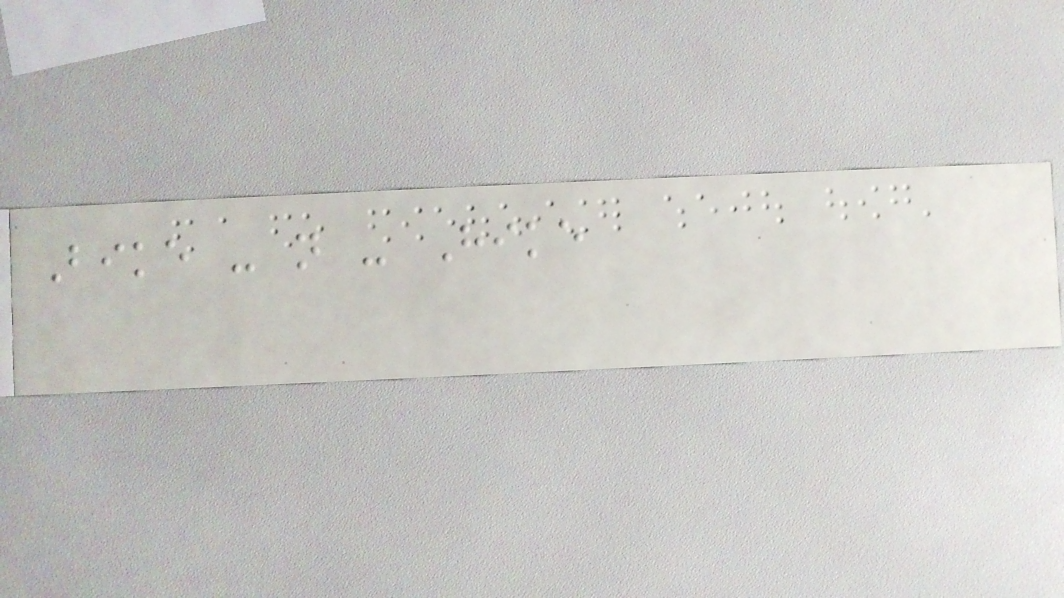Bike - n - Hike
